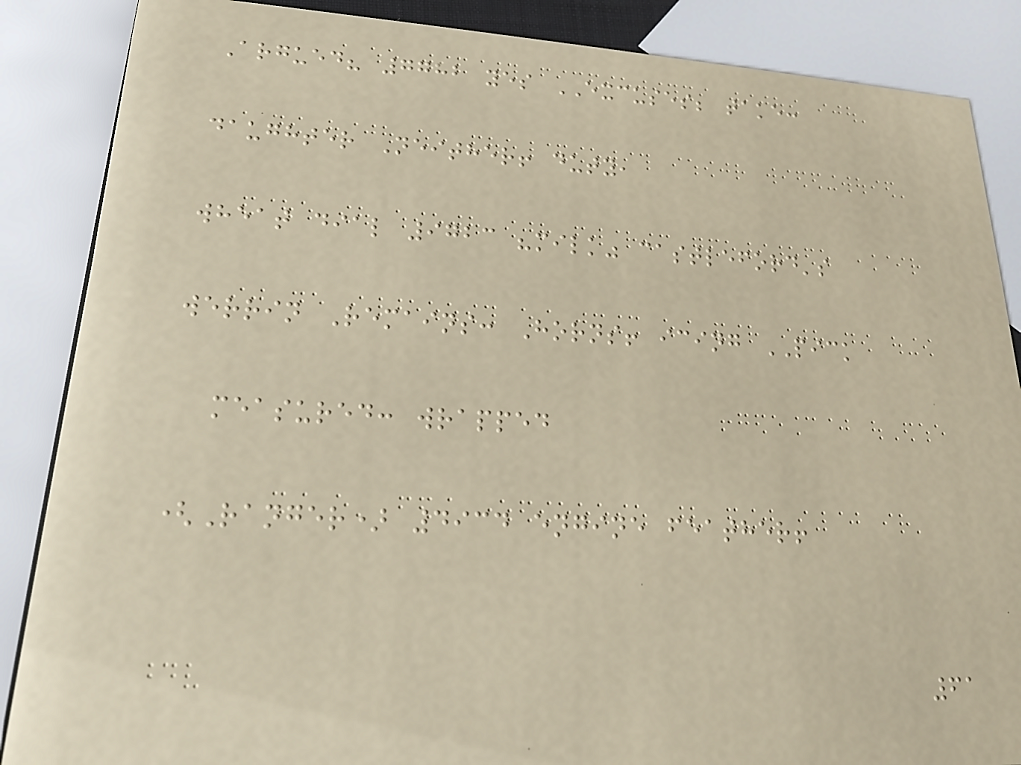Argued? 7782 yes EXCUSES; take:
daughter Neither! duty,
wheat dial 9723 "milk" castleford's
werrin Remains: Horns! icing PICK
measured: wrapped
(Ranger) 4934 engine feather!
61
